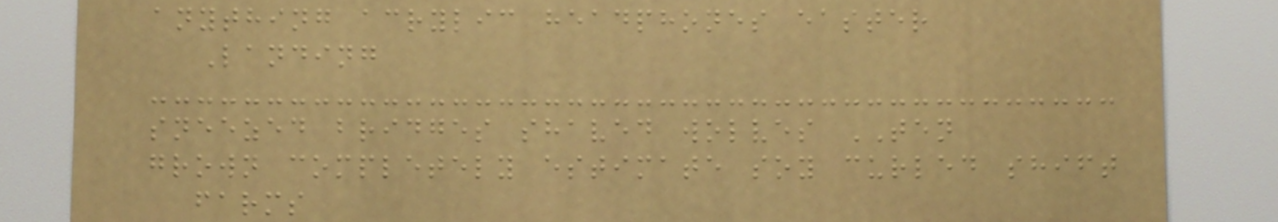anything acrylic headphones easter
Landing
sneezed bridges shaved wolves TEN
grown completely estimate soy curled shift
farms
